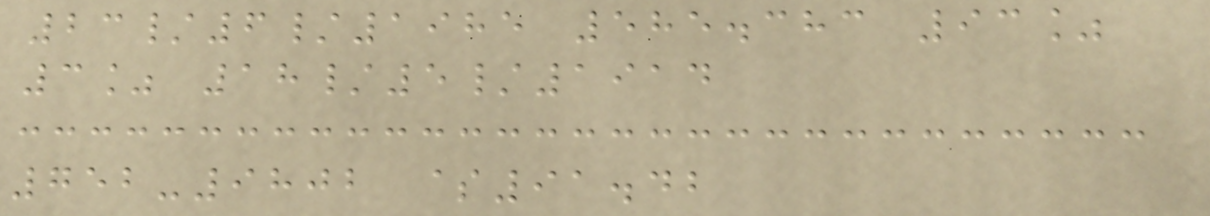23/6/1985 585.383 93%
3% 18/5/1914
752-9802 $91.42
